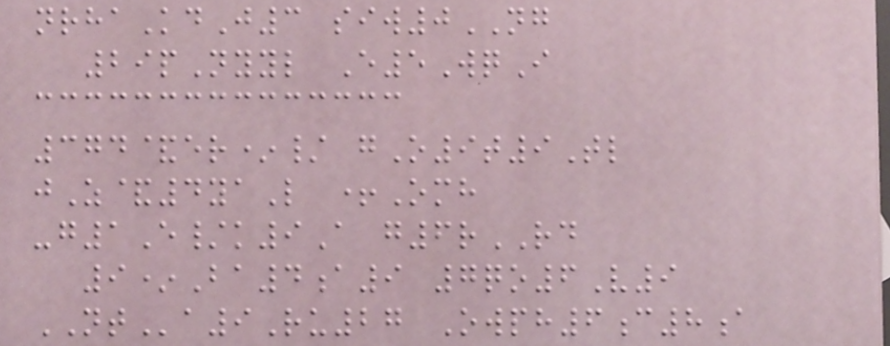nrhaKdJ3 siw0NG
29pNyyl E5WqI
374&er*/ gO9t9Tl
jZ&4yaL +Omh
-g1E/k9A g6rRD
9*Ba4a9 7qo6V9
NTa9Ru27 Owph6c8a
